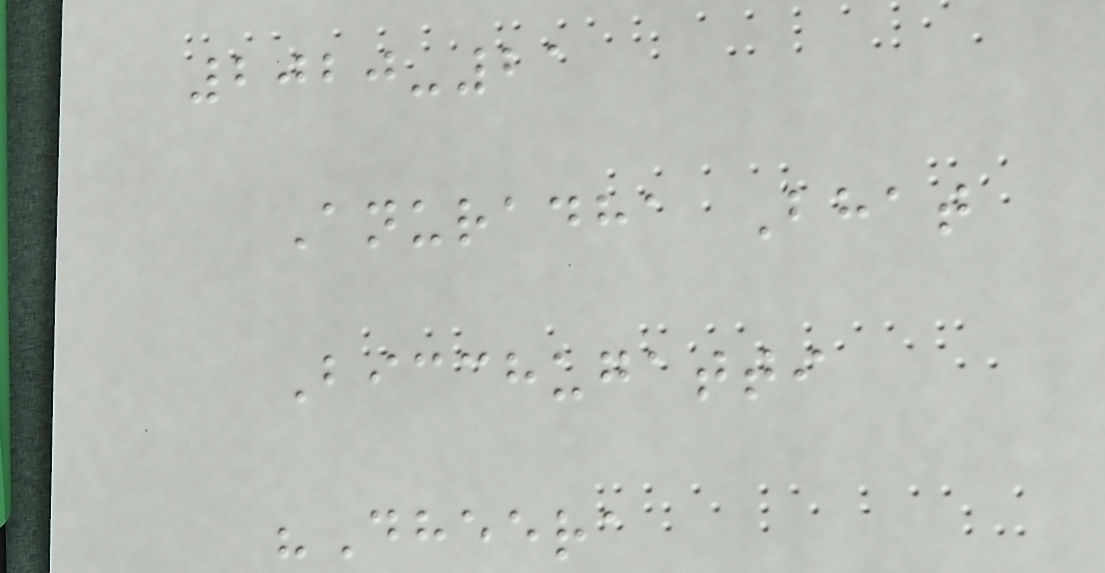2020-21
Anuradha Bhat
Bicchugatti
"Dheera
